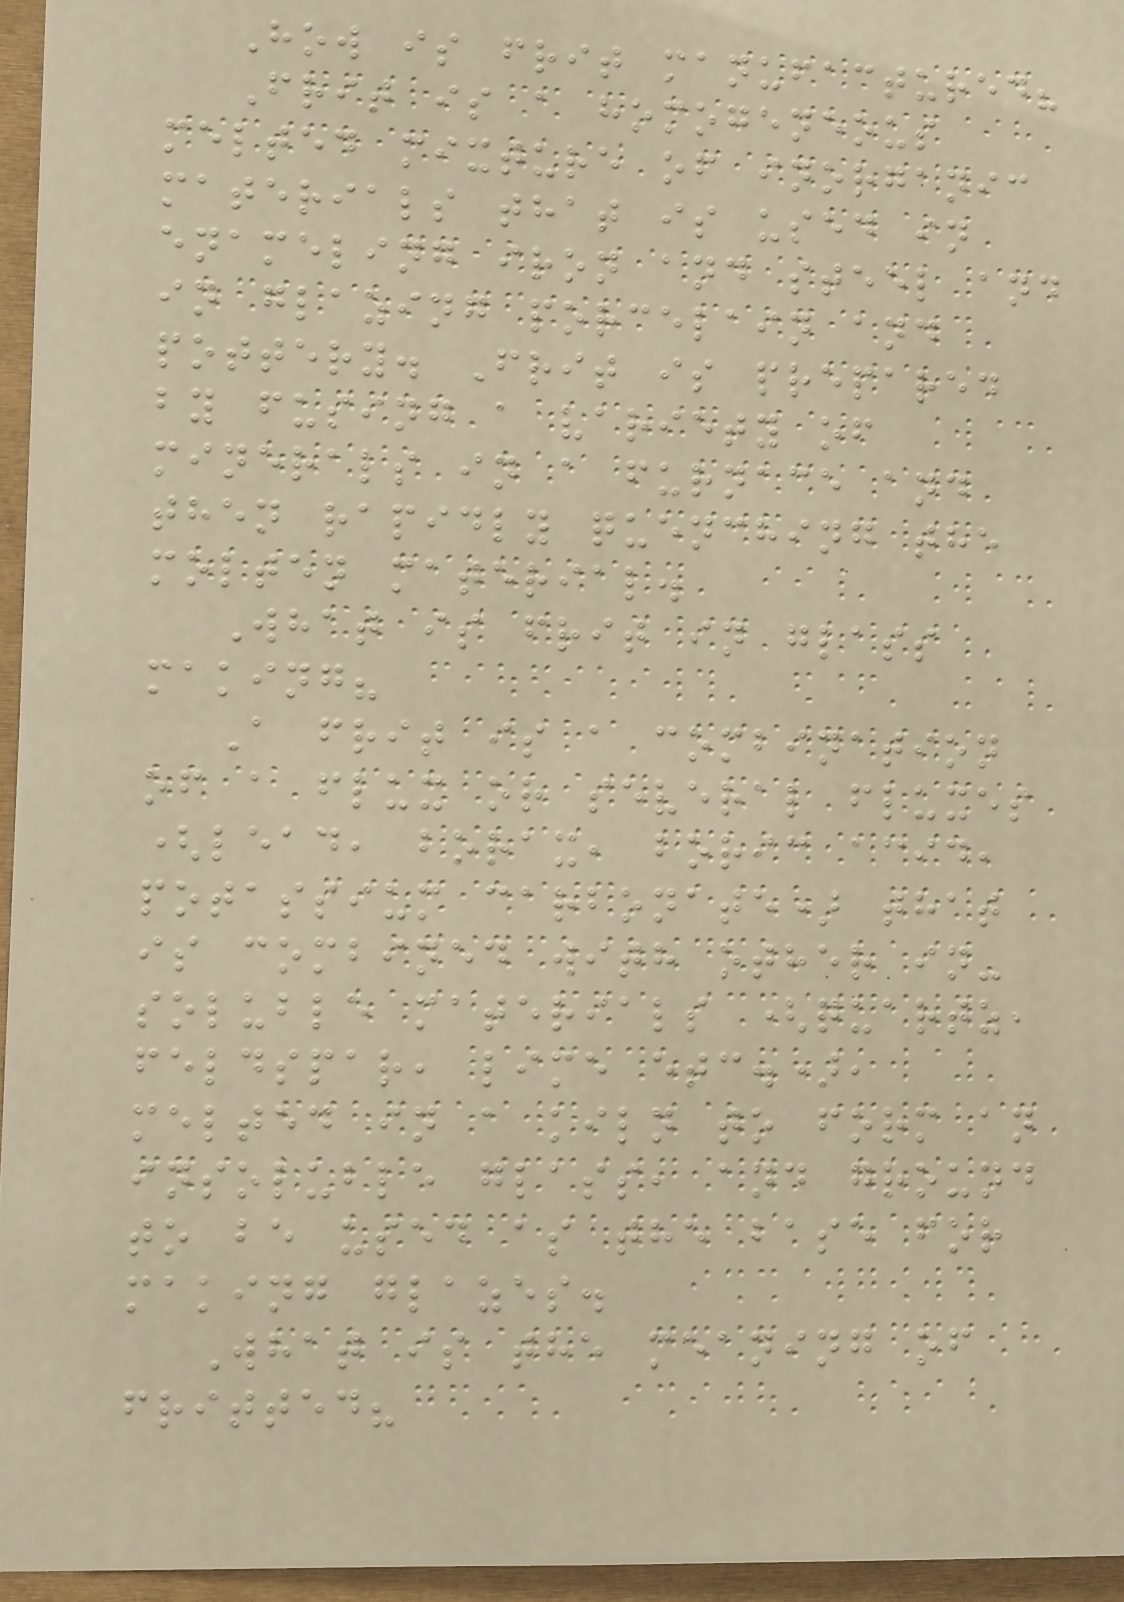How is frit manufactured?
Frit is a homogeneous
melted mixture of inorganic
materials that is used in
enameling iron and steel and
in glazing porcelain and
pottery. Frit is prepared
by fusing a variety of
minerals in a furnace and
then rapidly quenching the
molten material.
What is frit in glass
making?
A frit is a combination
of a flux or several fluxes
(lead, borax, boric acid,
potassium carbonate) that
is combined with other in-
soluble materials (quartz,
feldspar, lime etc.),
melted in a kiln to form an
insoluble glass, and ground
to be used as the base for
making glazes.
What is the meaning of
fritted?
